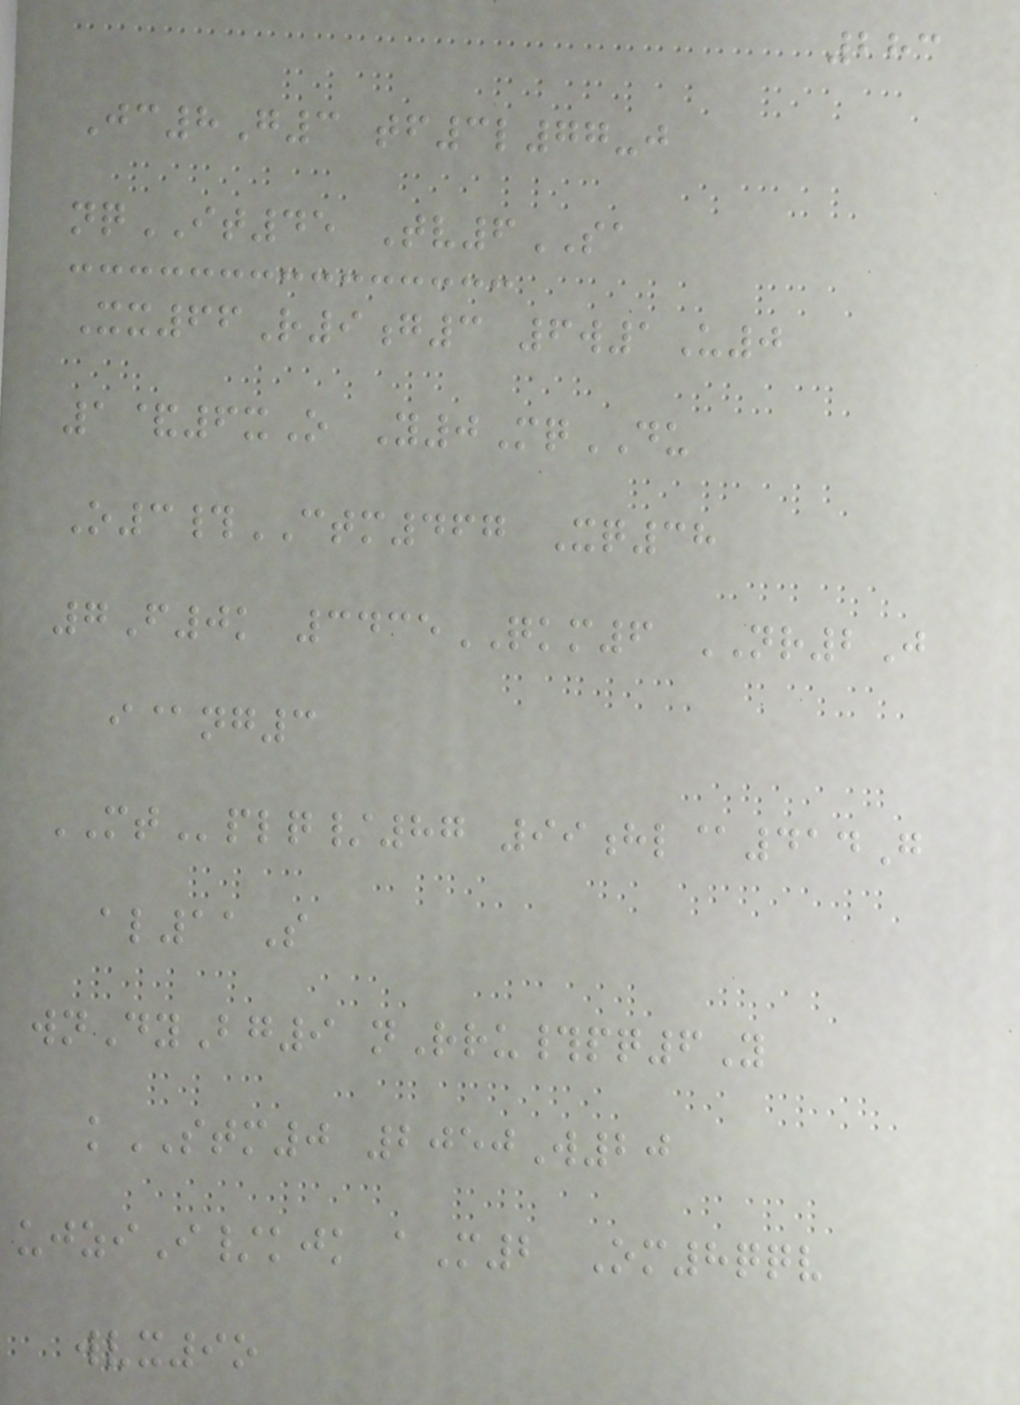283
Jc8G3 tf3l77-j
nqIT45 Tv6SA
Xx66R9g3 6w1U0
1&6xO Y0MqDU
O3#CTM467 Xq38
7F0k 3435QKM6 NR2J
i@ng3
MTplq/87 99hl@414G
al11S
wnDyBg9 nRru#pq6Y
kSTM0 2050W20
ujziI/kjk aM2 Om8qqv
wvx9o
